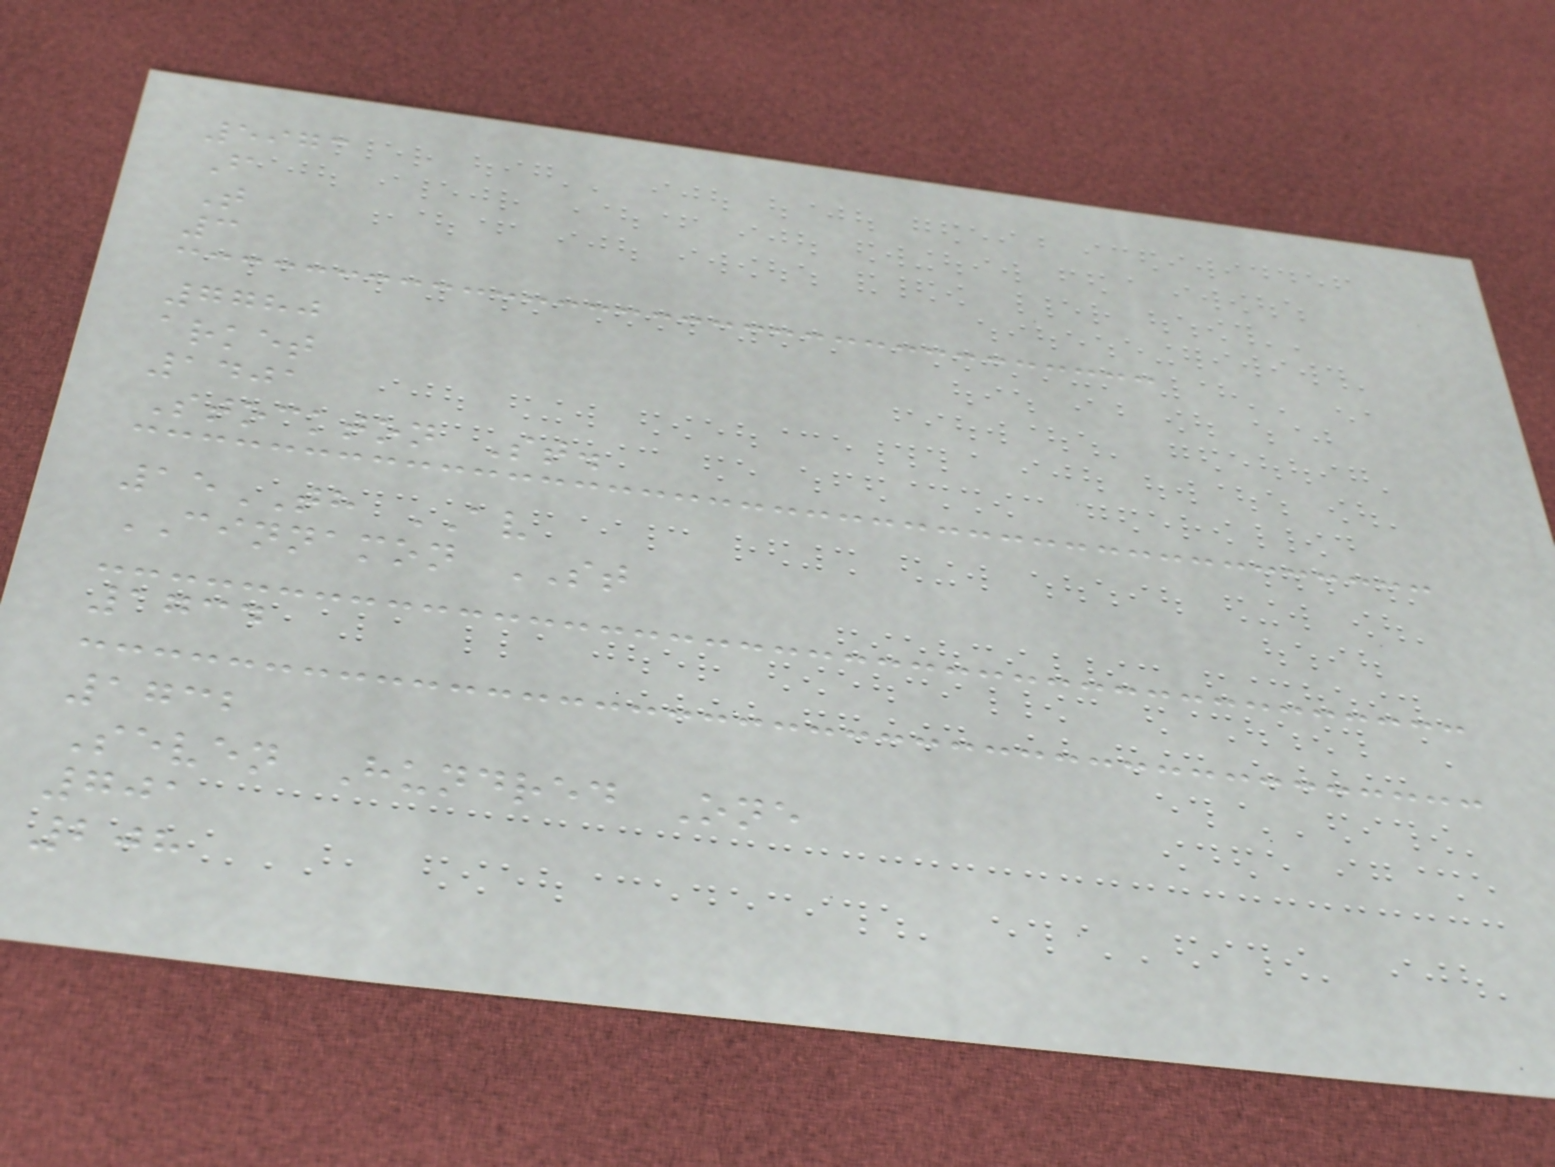5973
F
T
3
7780
arket
1401
Stockton St.
15TH AV
CINNAMON ST
1734
1732
Seven Hundred One
701
208
